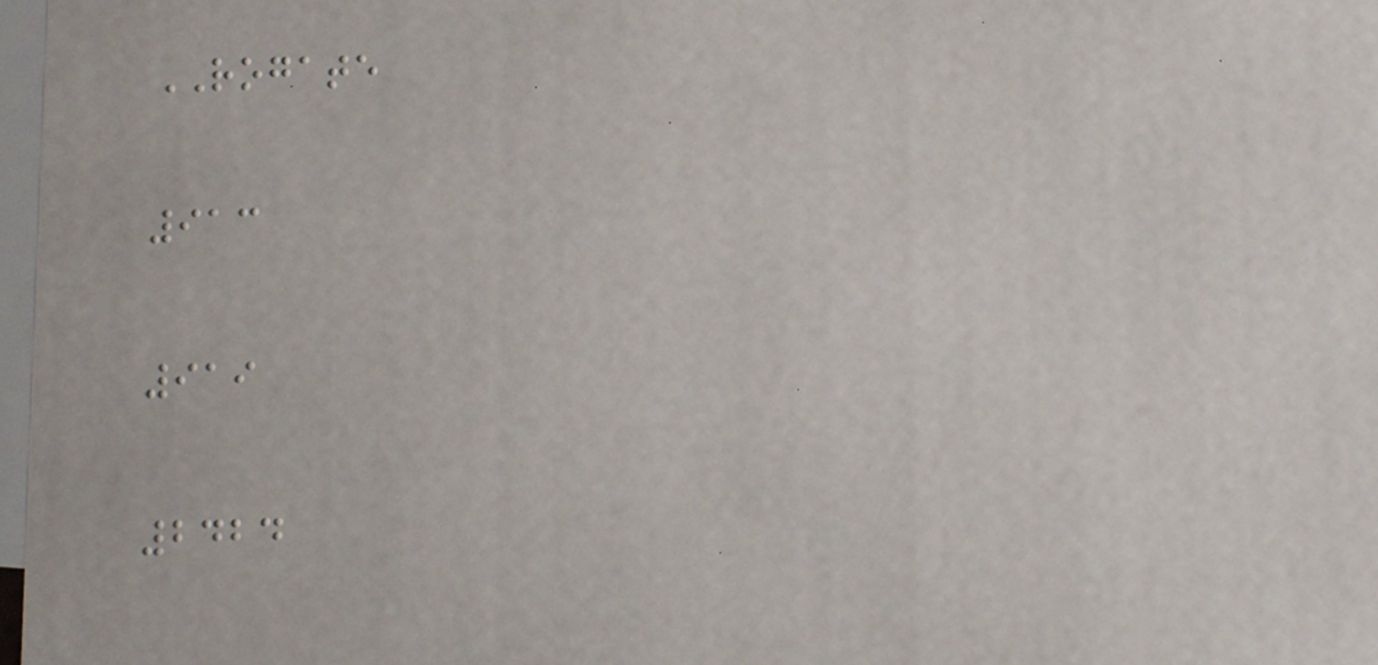ROGATE
913
919
2424
